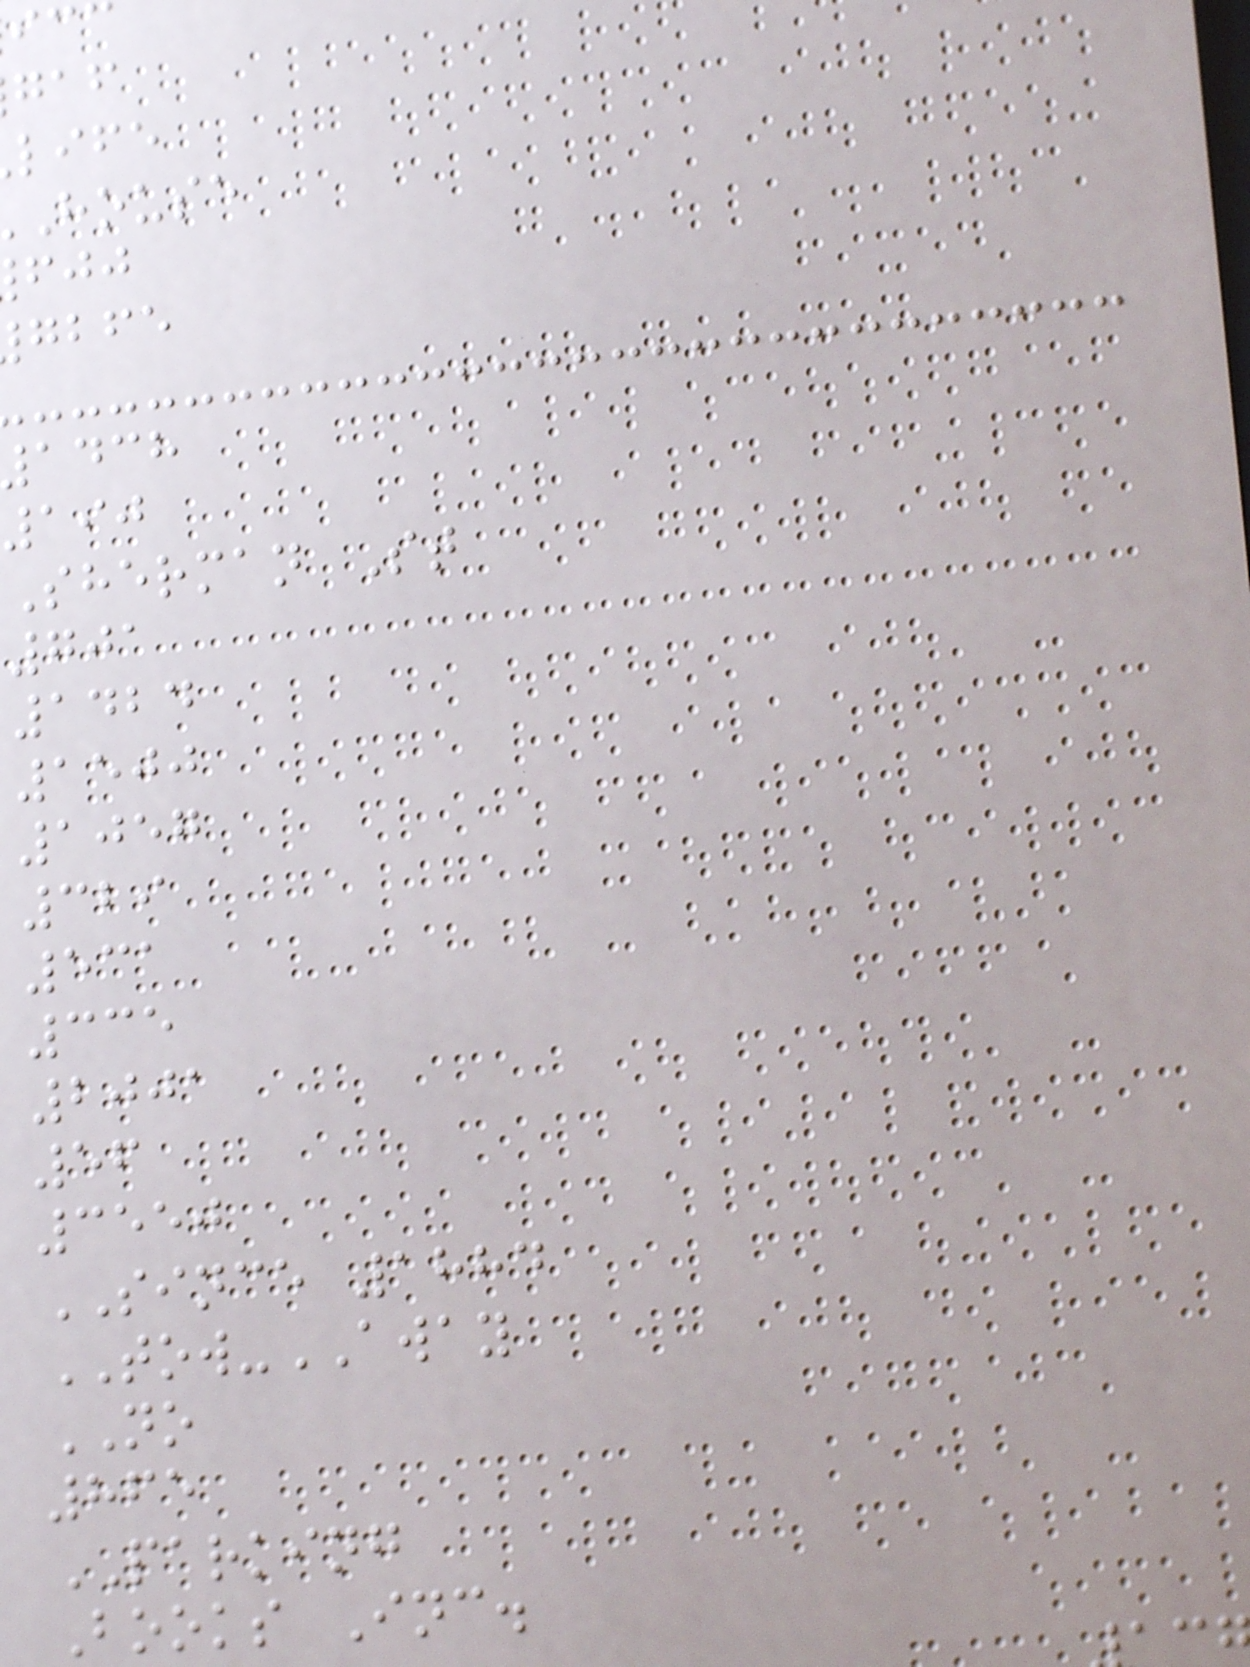life
house
gbfe
adch
190
Sherman St
701
1424
1500
1057
329
531
335
2001
56
3550
SINCE 1884
TOW-AWAY
NO
865
PARKING
Books Inc.
